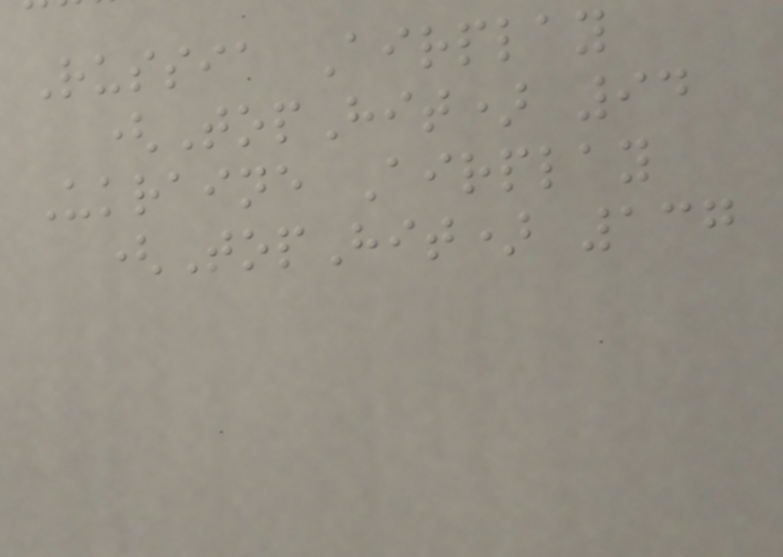Russia Airplay
(TopHit) 94
Ukraine Airplay
(TopHit) 137
